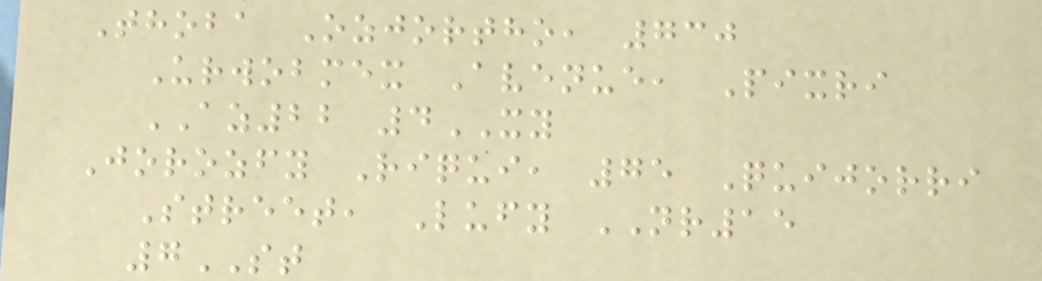Thoba Ozjortho, 730
Urwobmex Avenue, Pixri
AZ22 4XY
Jorozfy Riqui, 75 Quijorri
Street, Lufy NR15
7ST
